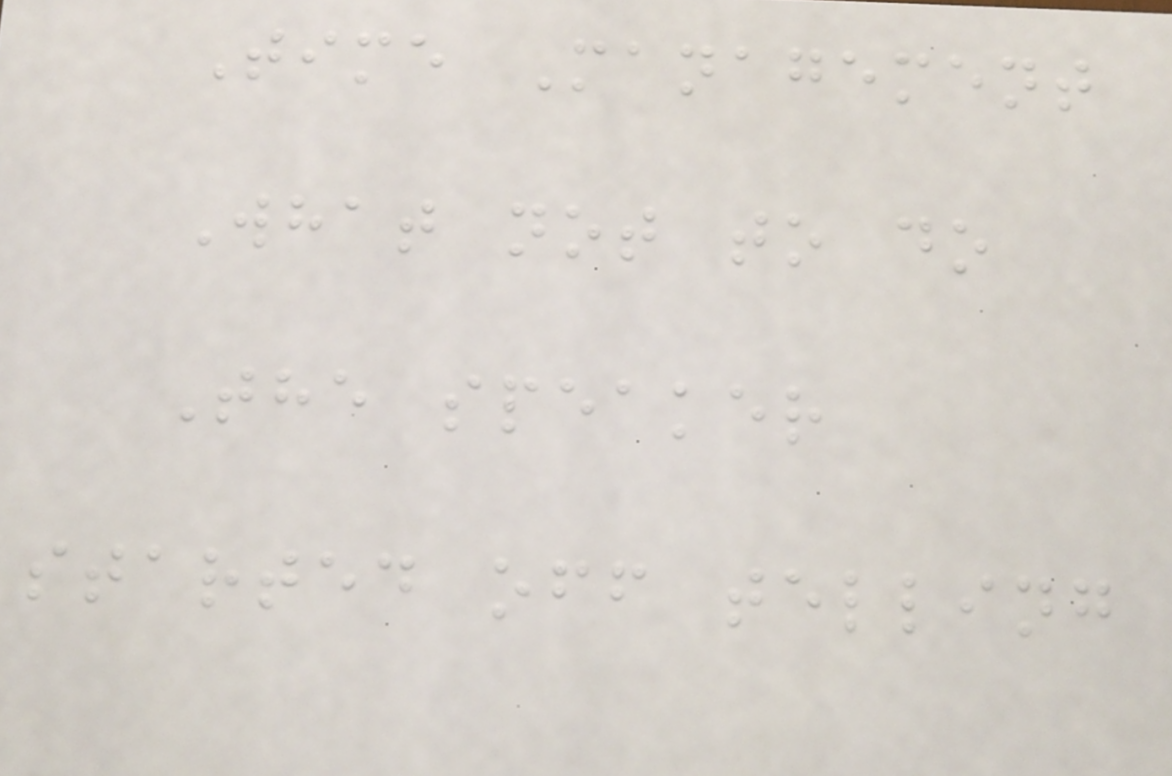Time Management
What not to do
The speaker
started off telling
